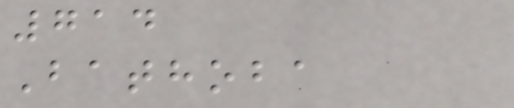714
Bathoba
